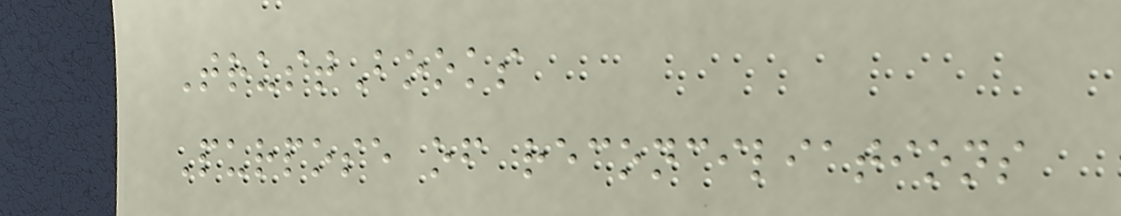TrustBooks
Purpose of reconciliations
